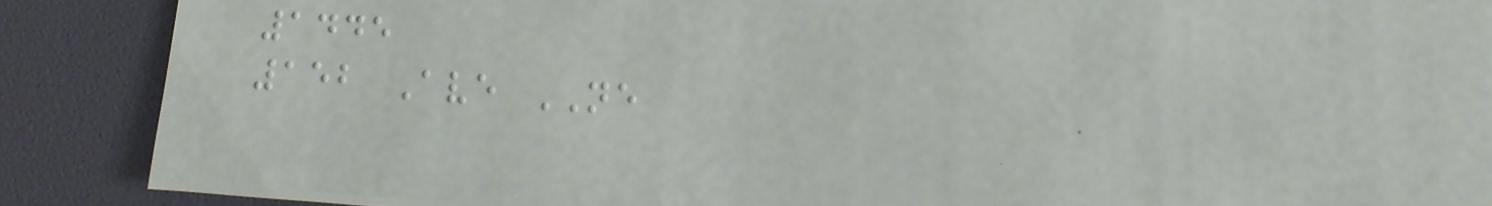1445
152 Ave NE
